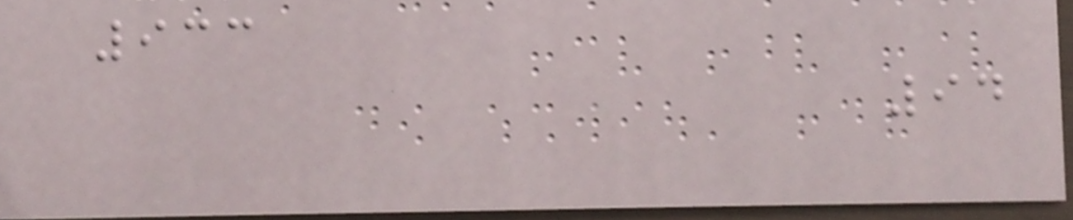933
94
